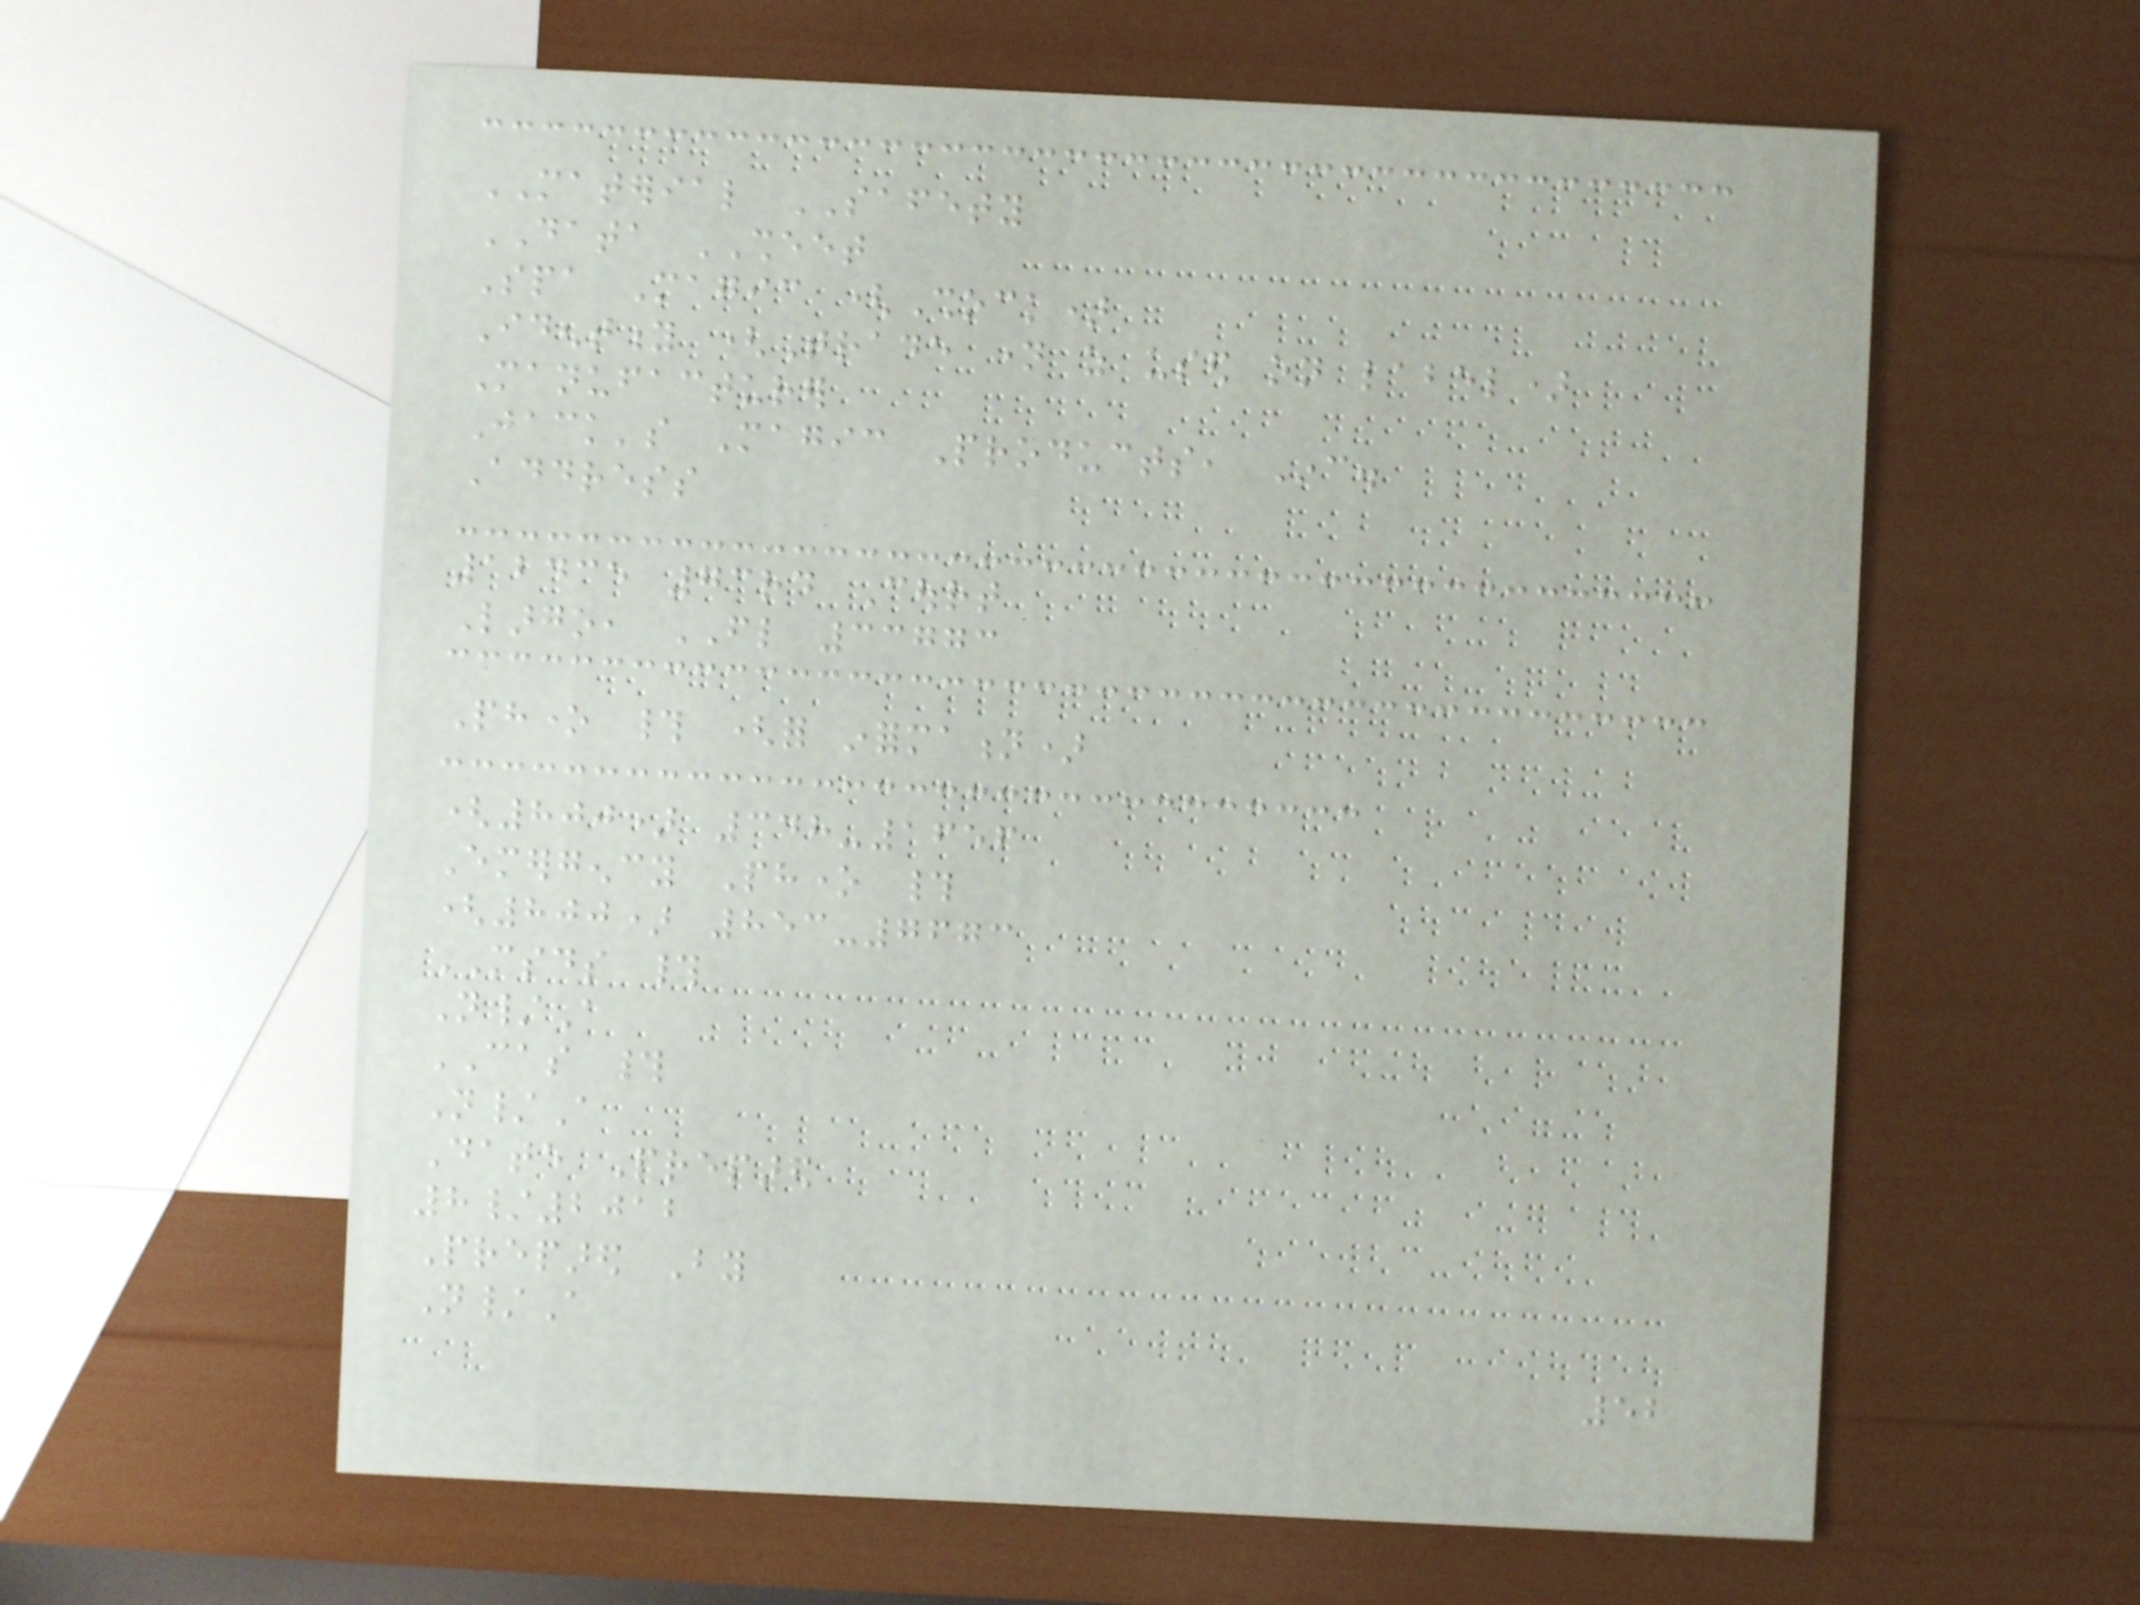MATERIAL SAFETY
DATA SHEET
Spa Magic (Shock)
Identity (Trade name as used on label)
Manufacturer
Jack's Magic Products, Inc.
Address
12435 73rd Court
Largo, FL 33773
Phone # (for information)
(800) 348-1656
Emergency Phone #
(800) 853-7673
MSDS #
N/A
CAS #
N/A
Date Prepared
8/2012
Prepared By
N/A
52
